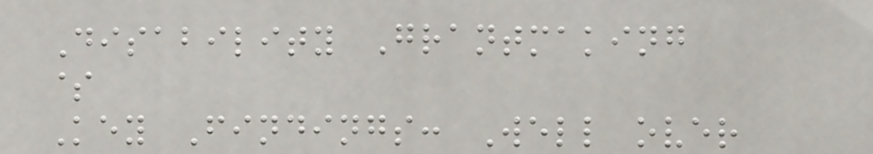Disability Grantmaking
$
Key Findings: Well over
